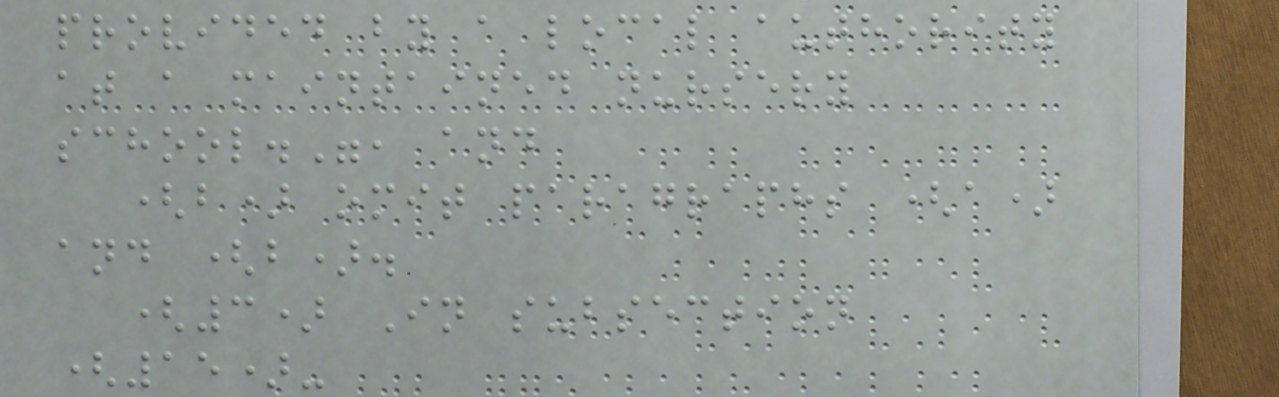provided by a local authority
at a maintained nursery
school.", and
(b) omit paragraphs (a)
and (b).
(3) In subsection
(15)-
